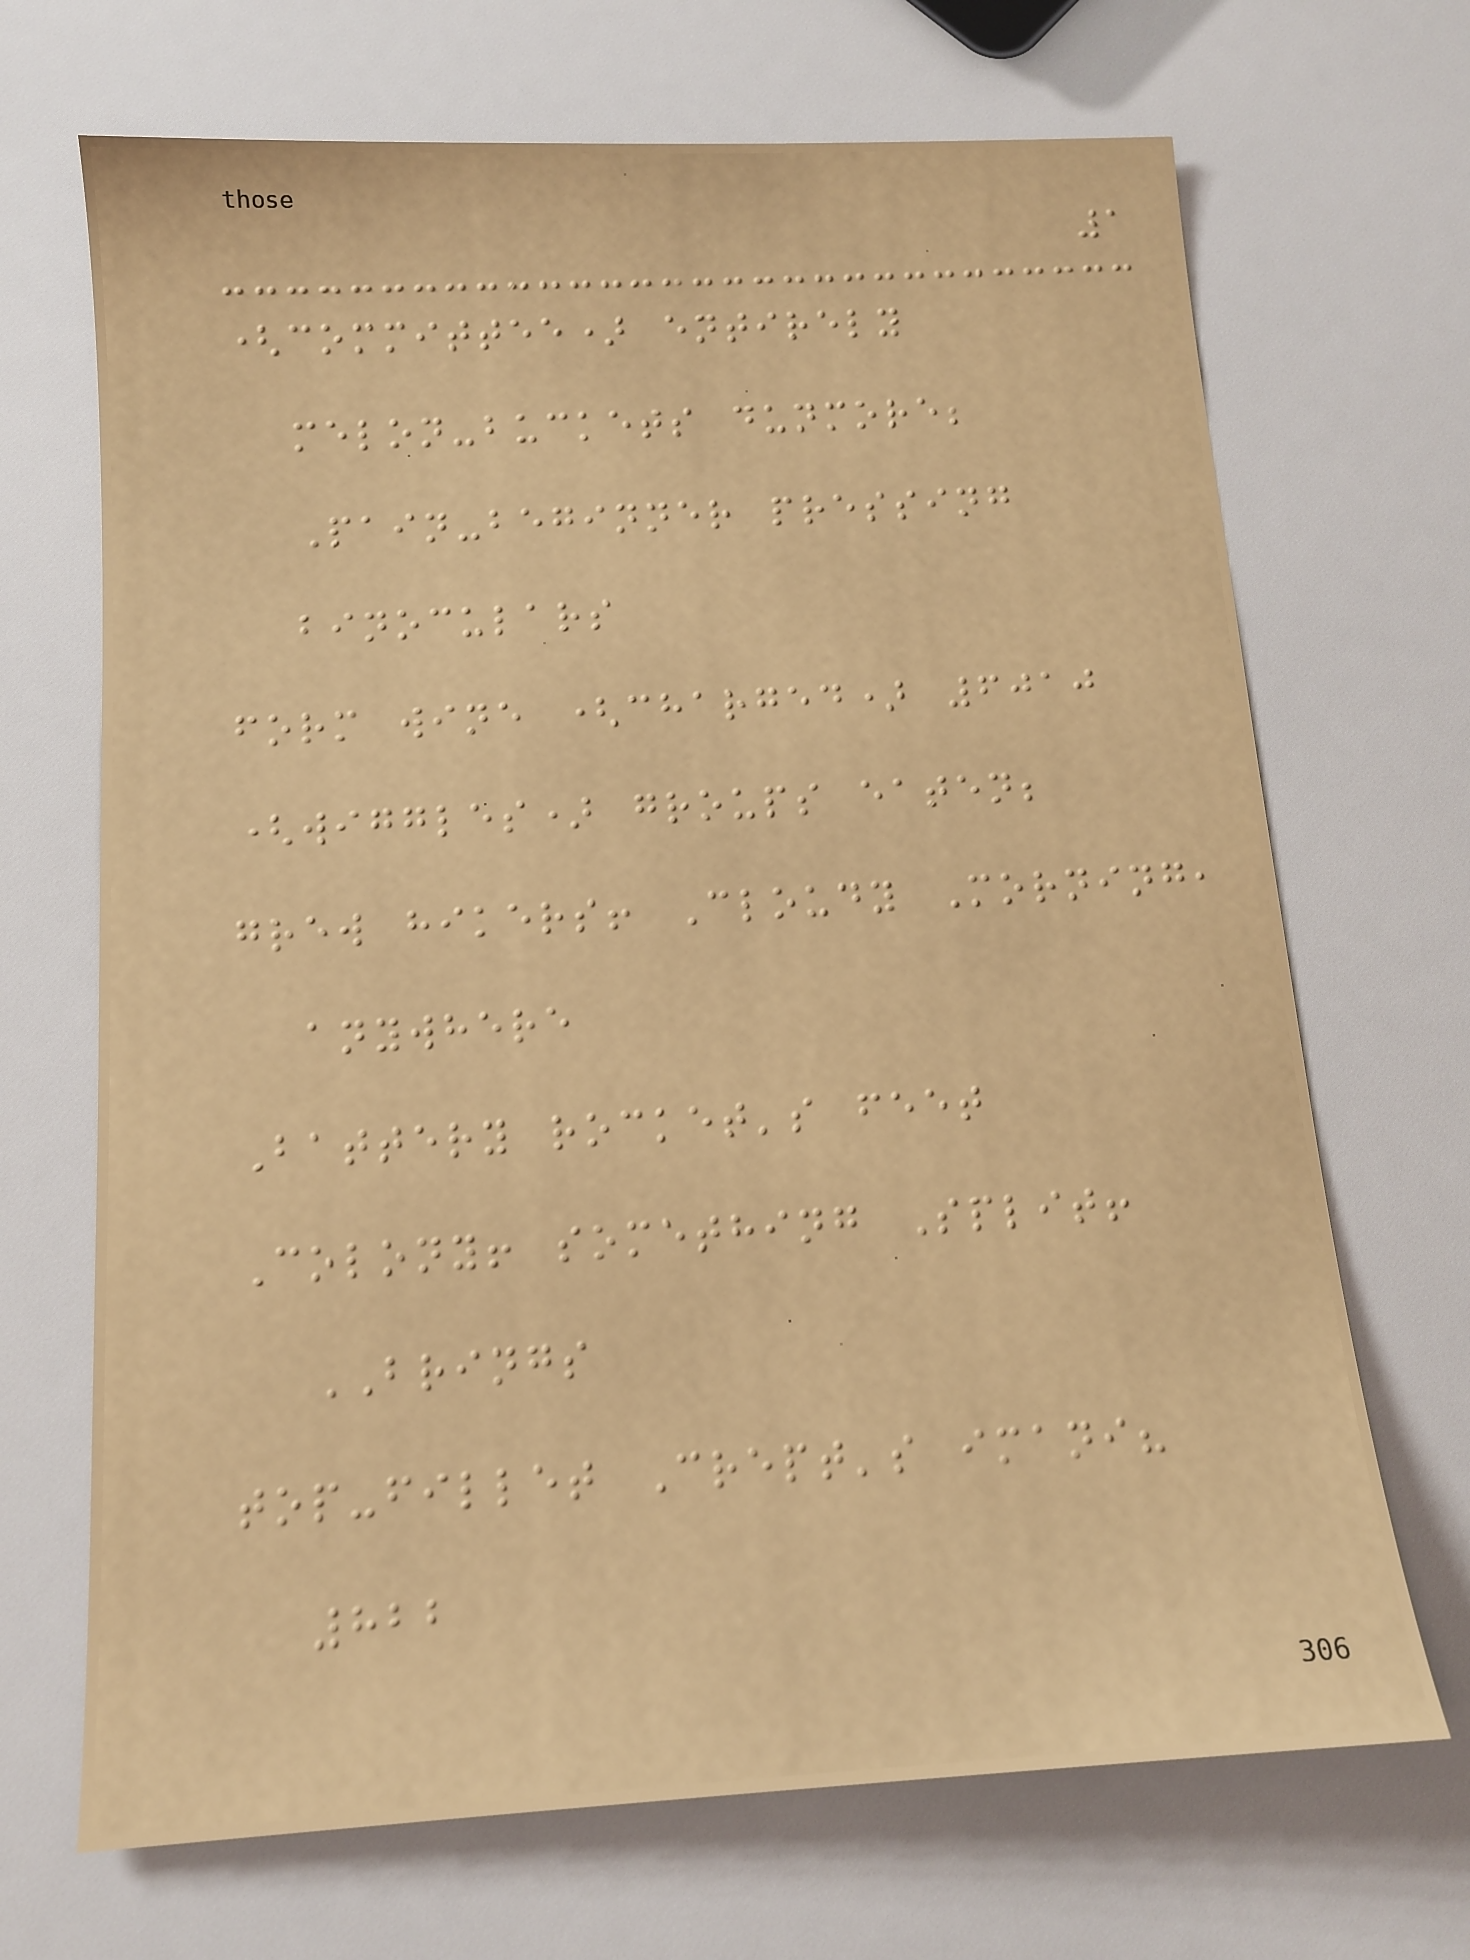1
(committee) entirely
melon-buckets dunmore;
Pain-beginner pressing
binoculars
form wine (charged) 6010
(wiggles) groups eaten;
grew hikers! Cloudy Morning,
anywhere
Battery rocket's feet
Colony! something Split!
BRINGS
top-fillet Crept's imani?
822
